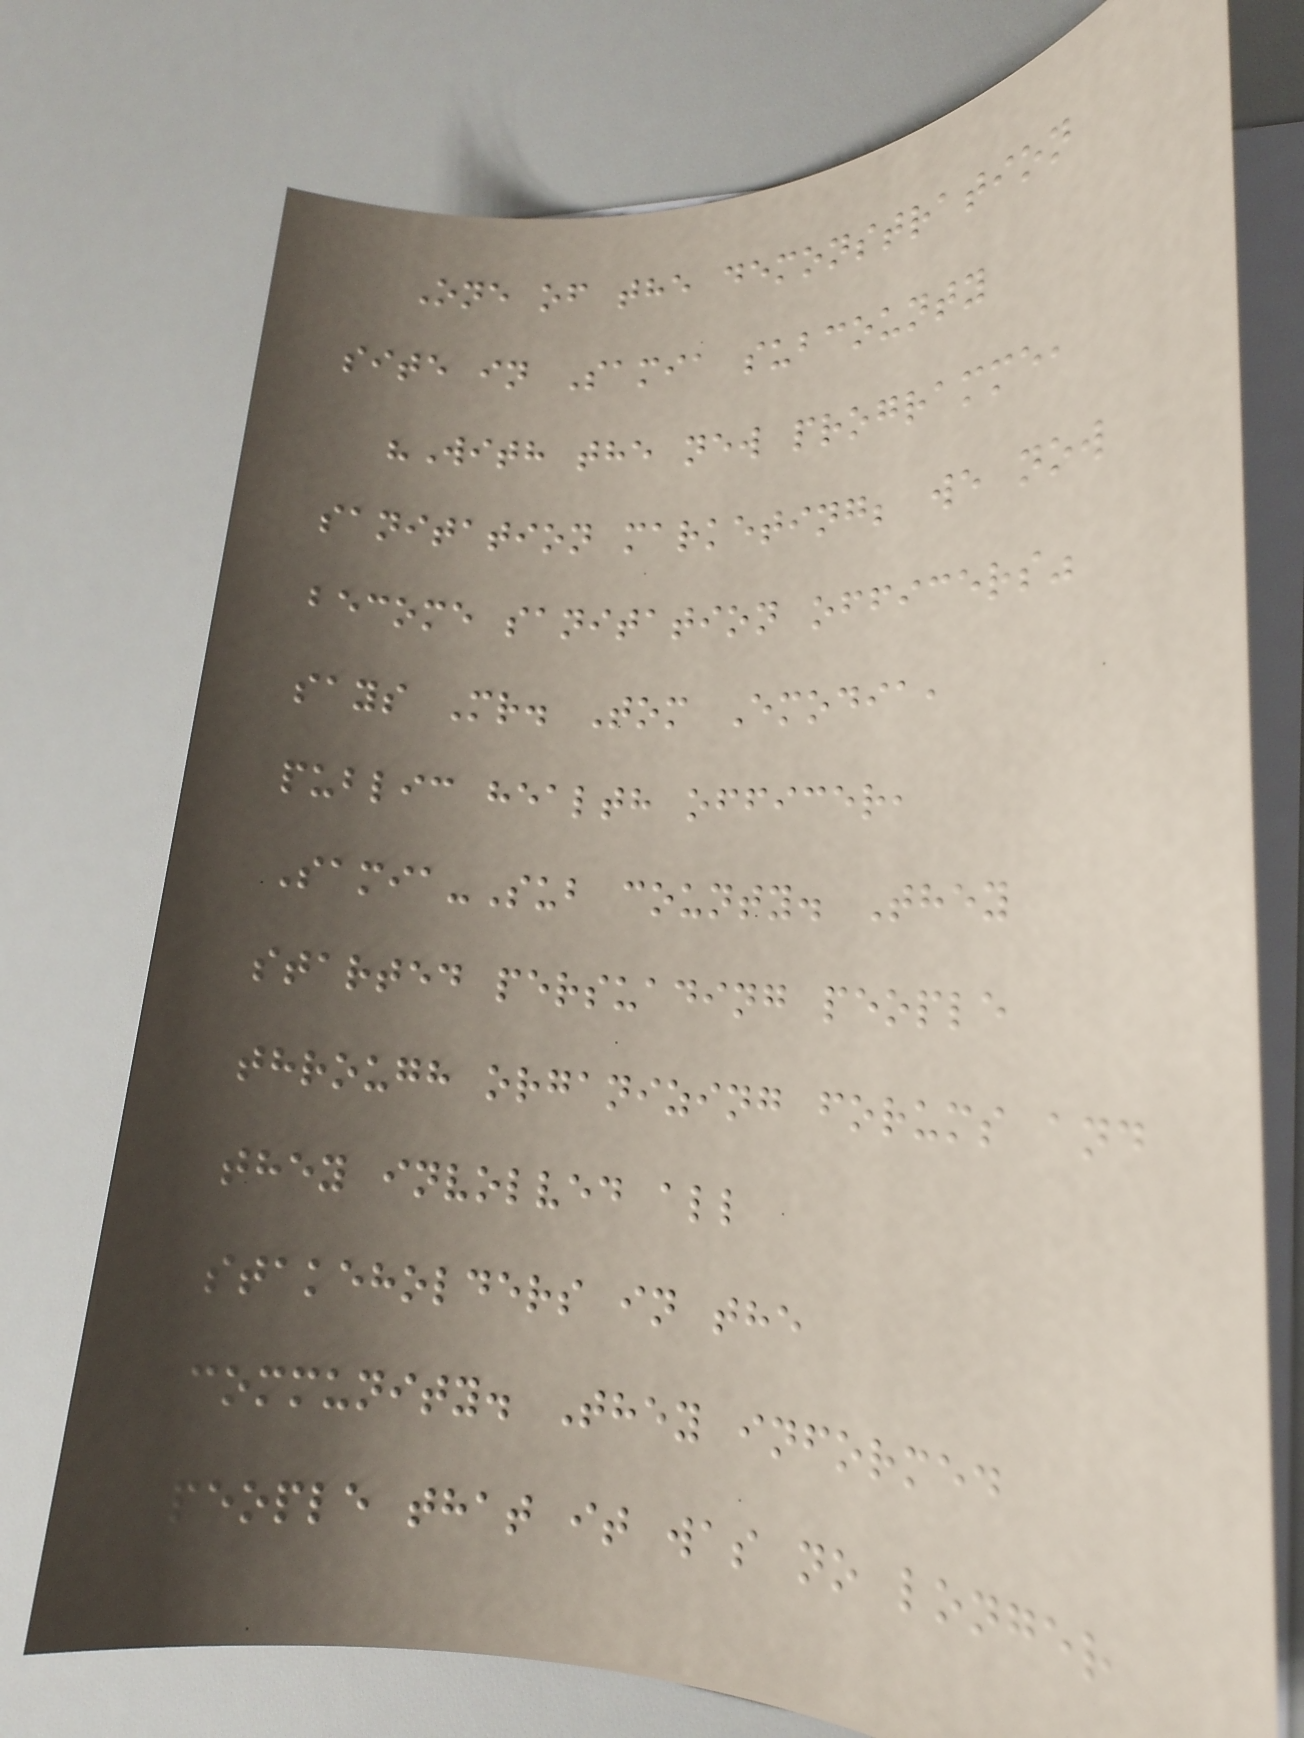One of the demonstration
site in Samia subcounty
"With the new programme,
sanitation marketing; we now
become sanitation officers"
says Mr. Tom Emodia,
public health officer,
Samia-Sub county. They
started persuading people
through organizing forums and
they involved all
stakeholders in the
community. They informed
people that it was no longer
